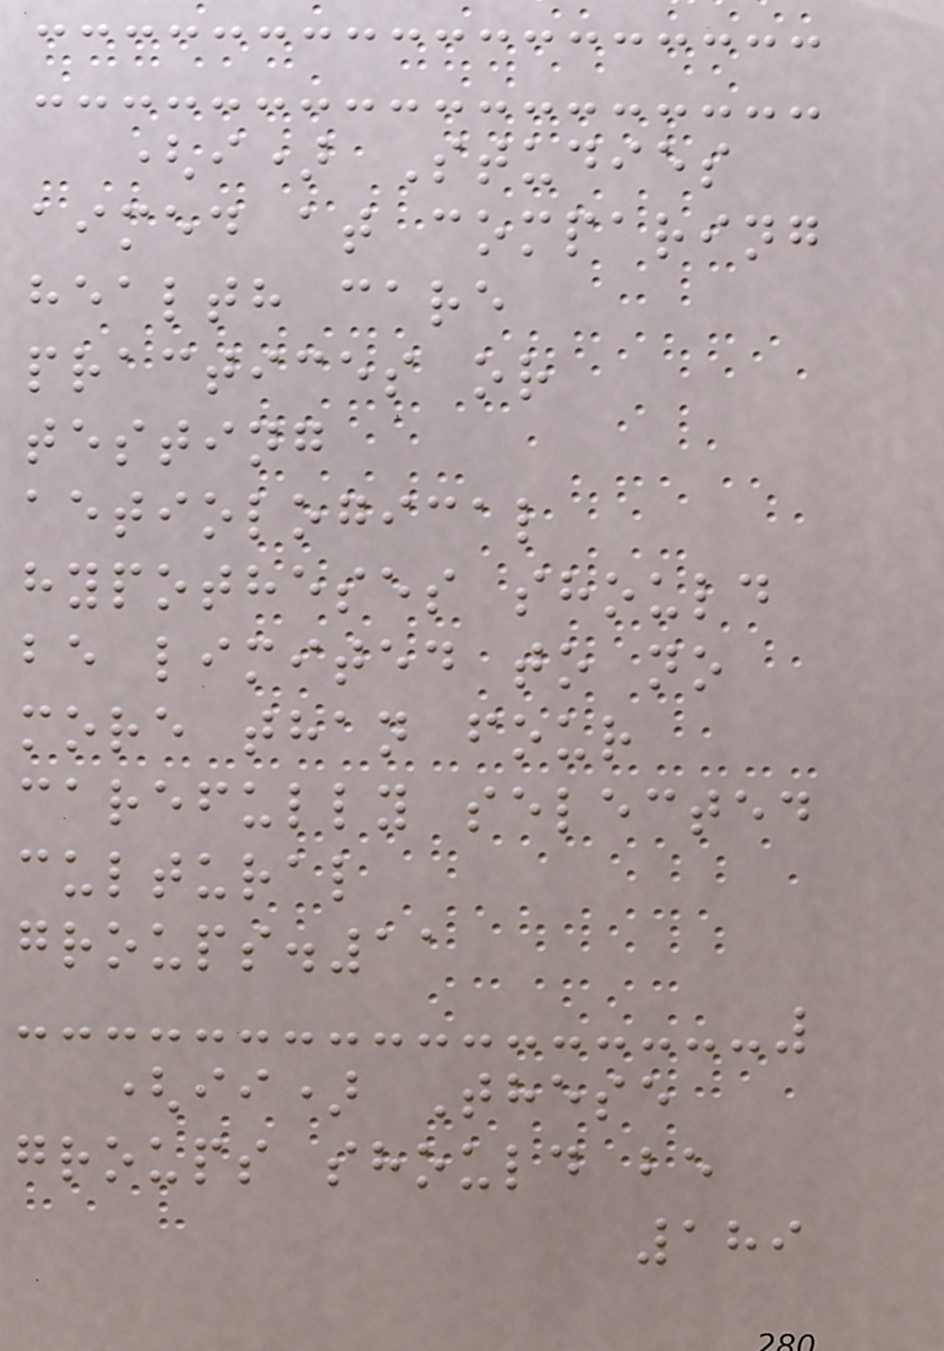(i) Studies
aimed at comparing
health care
practices or
testing
aetiological
hypotheses should
be limited to no
more than four
carefully selected
cultural
groups.11
(ii) These
groups should be
189
